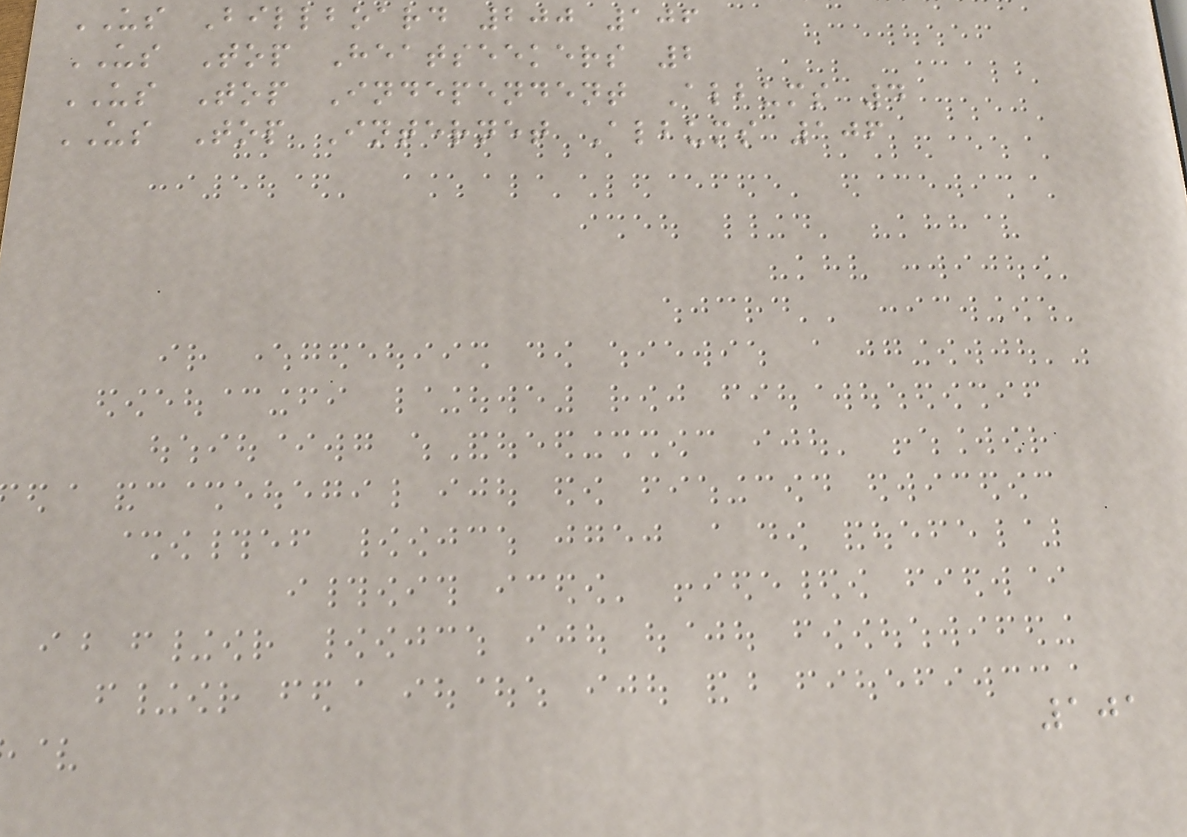US Billboard 200 106
US Top Heatseekers 2
US Top Independent Albums 4
US Top Internet Albums 106
101
